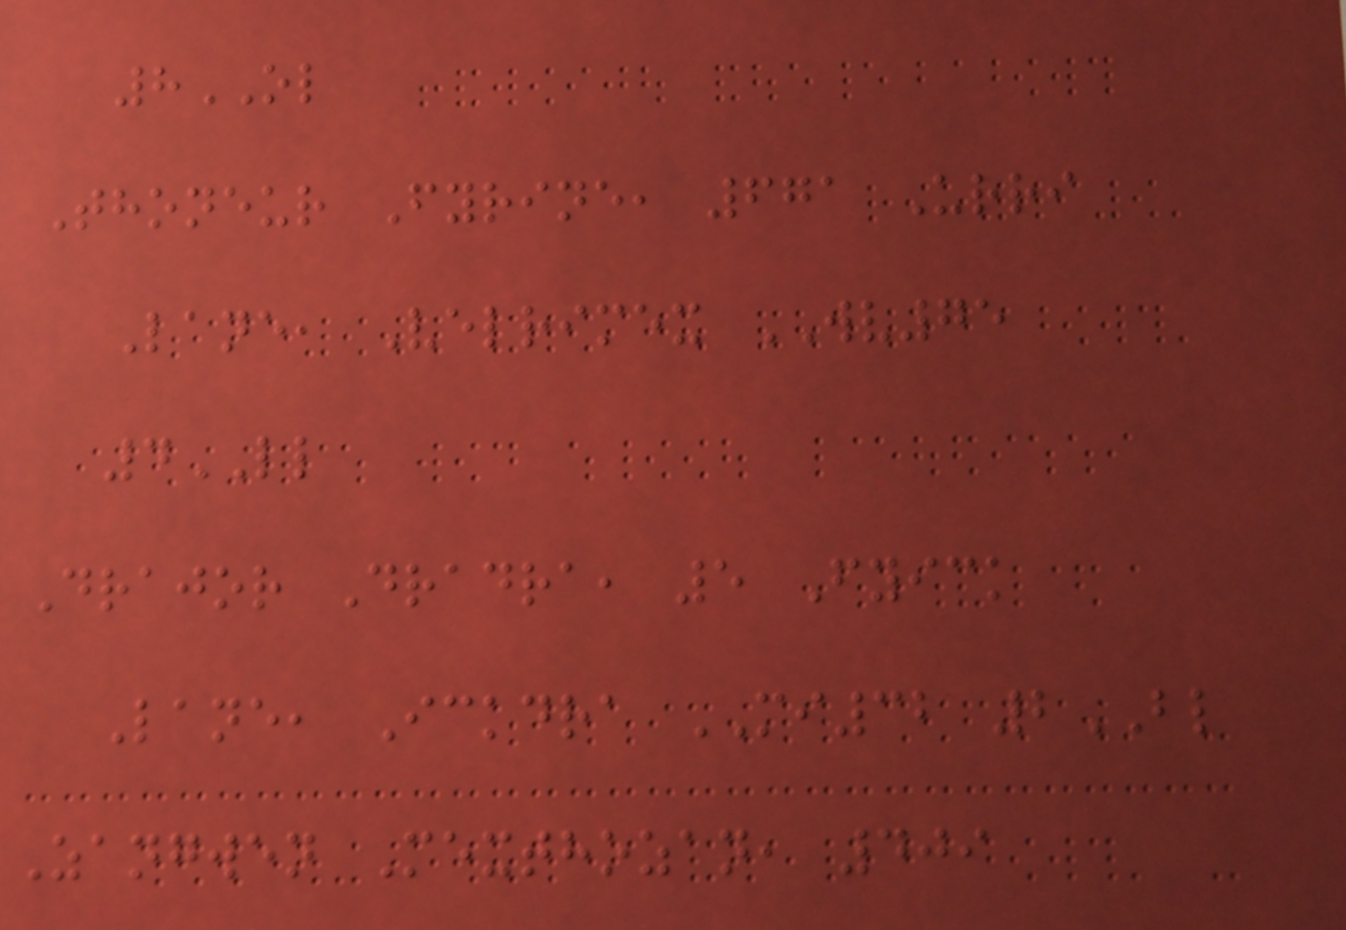8OL
Thoneur Fyrine, 671 Urri
Lane, Velrimex WV75
4LL
Drajor Dradra, 5 Fyick
Lane, Ickdra MI32 2BL
Zangwen Mexthozan, 409
